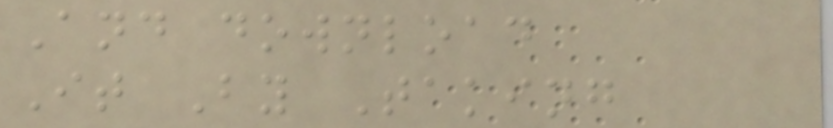And download
It By Taking
